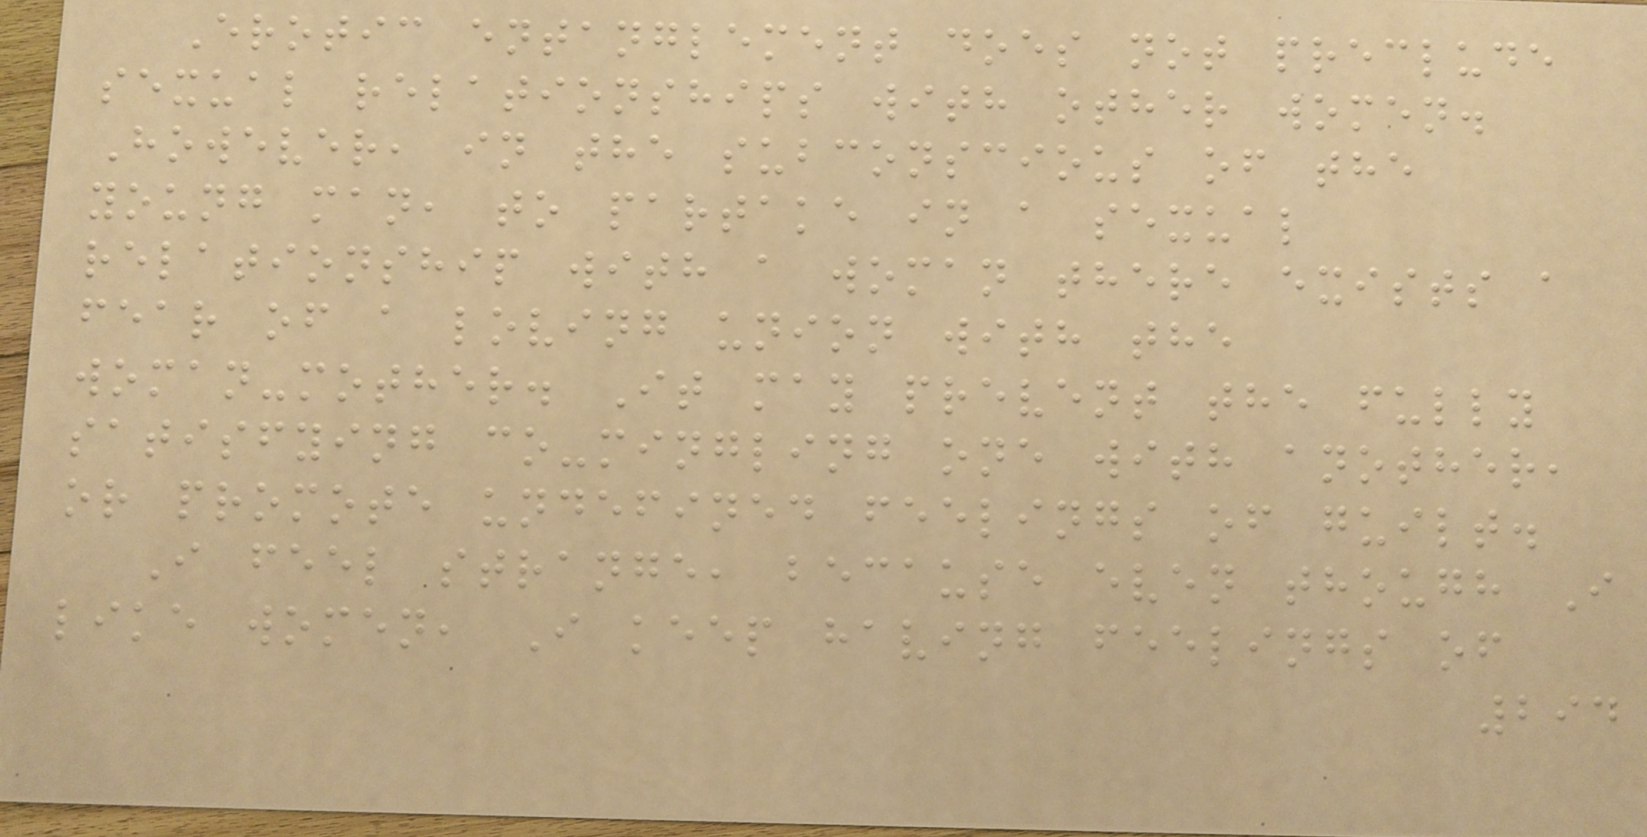Erotic entanglement does not preclude
sexual relationships with other women.
However, in the subconscious of the
young man, to partake in a sexual
relationship with a woman there exists a
fear of a loving union with the
woman-mother. It may prevent the fully
satisfying co-mingling one with another,
or promote undefined feelings of guilt.
I feel strange, because even though I
like women, I keep having feelings of
294
